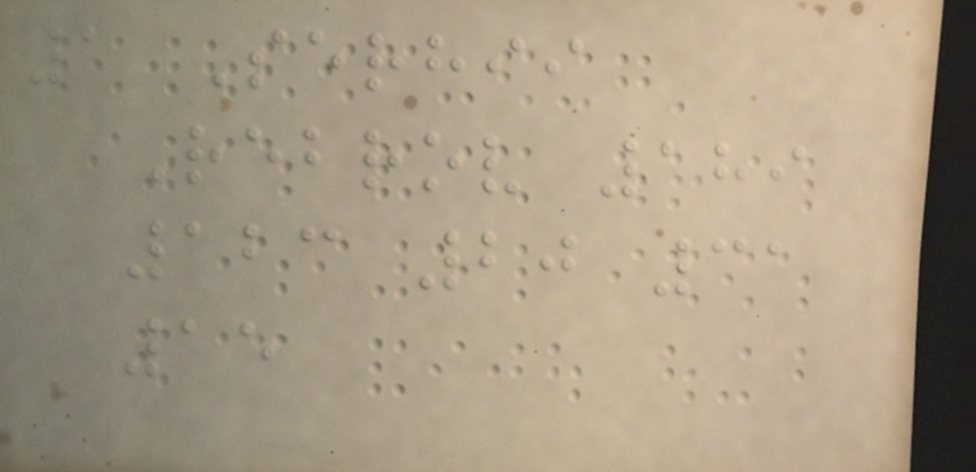1 Serhii
Rebrov 189
123 20 31
15
